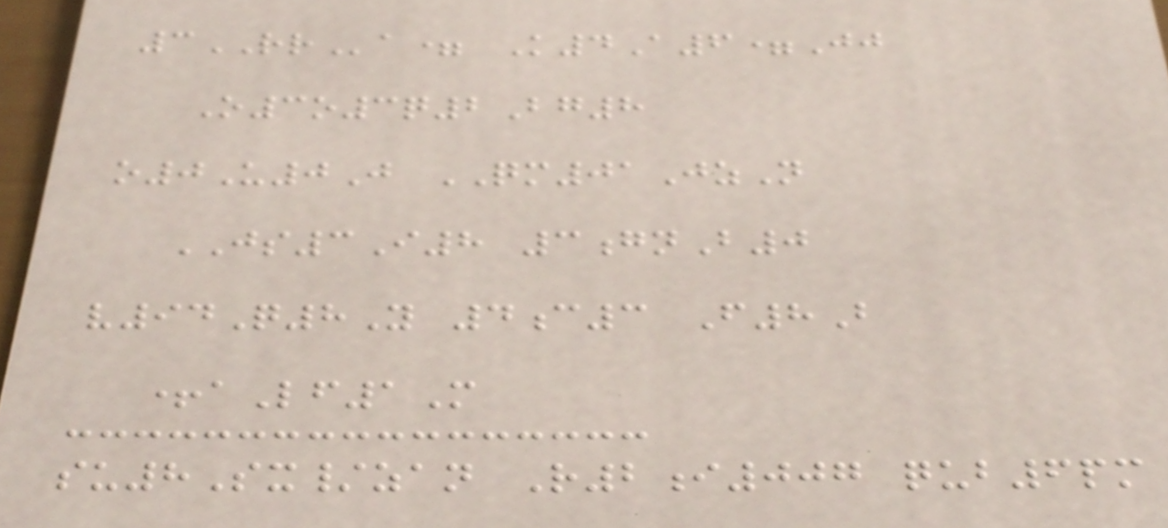3RRa= K4A6=Jj
O3o3q2Bg8
o0U0J QM01JzN
JS3I8 3gnB0
v94Q8Y 4c3 F8B
+aLf1M
su8Sx/zan R2i007 qub6pm
